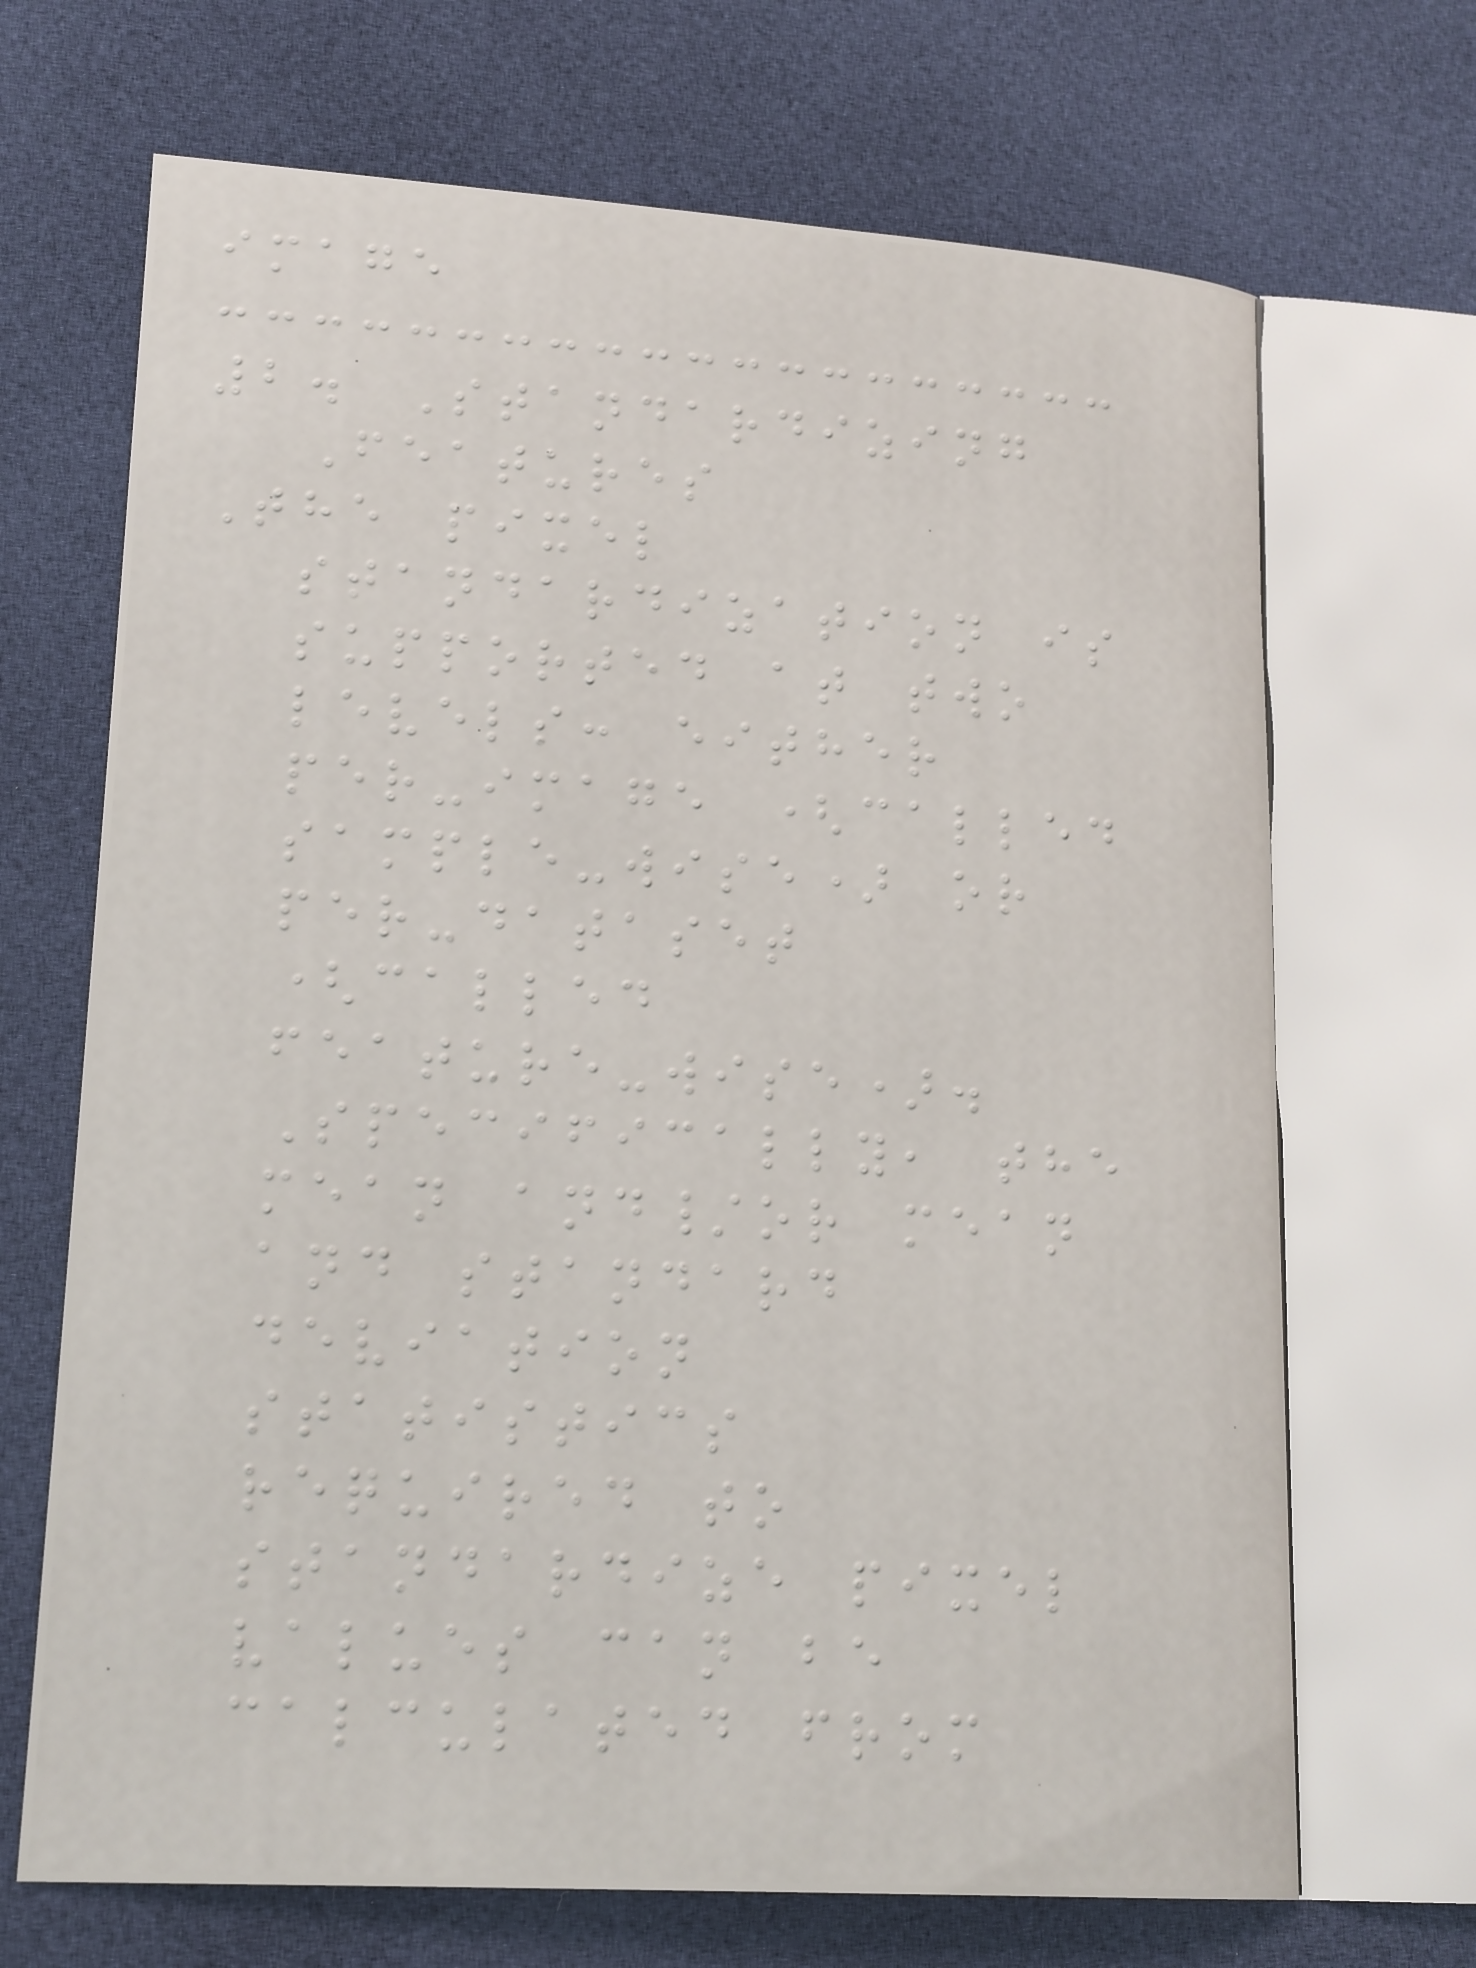image
2. Standardizing
Features
The pixel
standardization is
supported at two
levels: either
per-image (called
sample-wise) or
per-dataset
(called
feature-wise).
Specifically, the
mean and/or mean
and standard
deviation
statistics
required to
standardize pixel
values can be
calculated from
